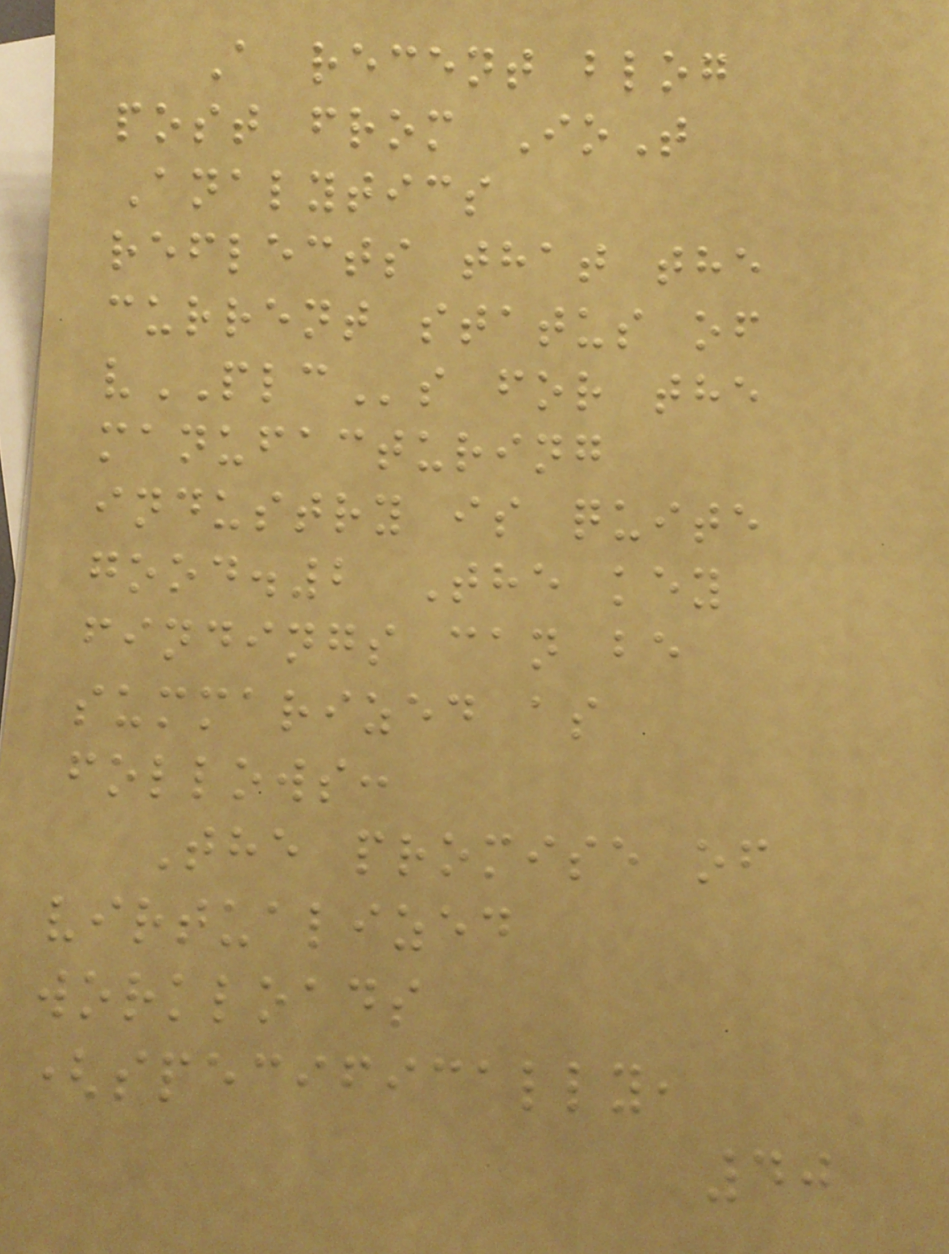A recent blog
post from IoT
Analytics
reflects that the
current status of
vPLCs for the
manufacturing
industry is quite
good.2 The key
findings can be
summarized as
follows:
The promise of
virtualized
workloads
(specifically,
40
